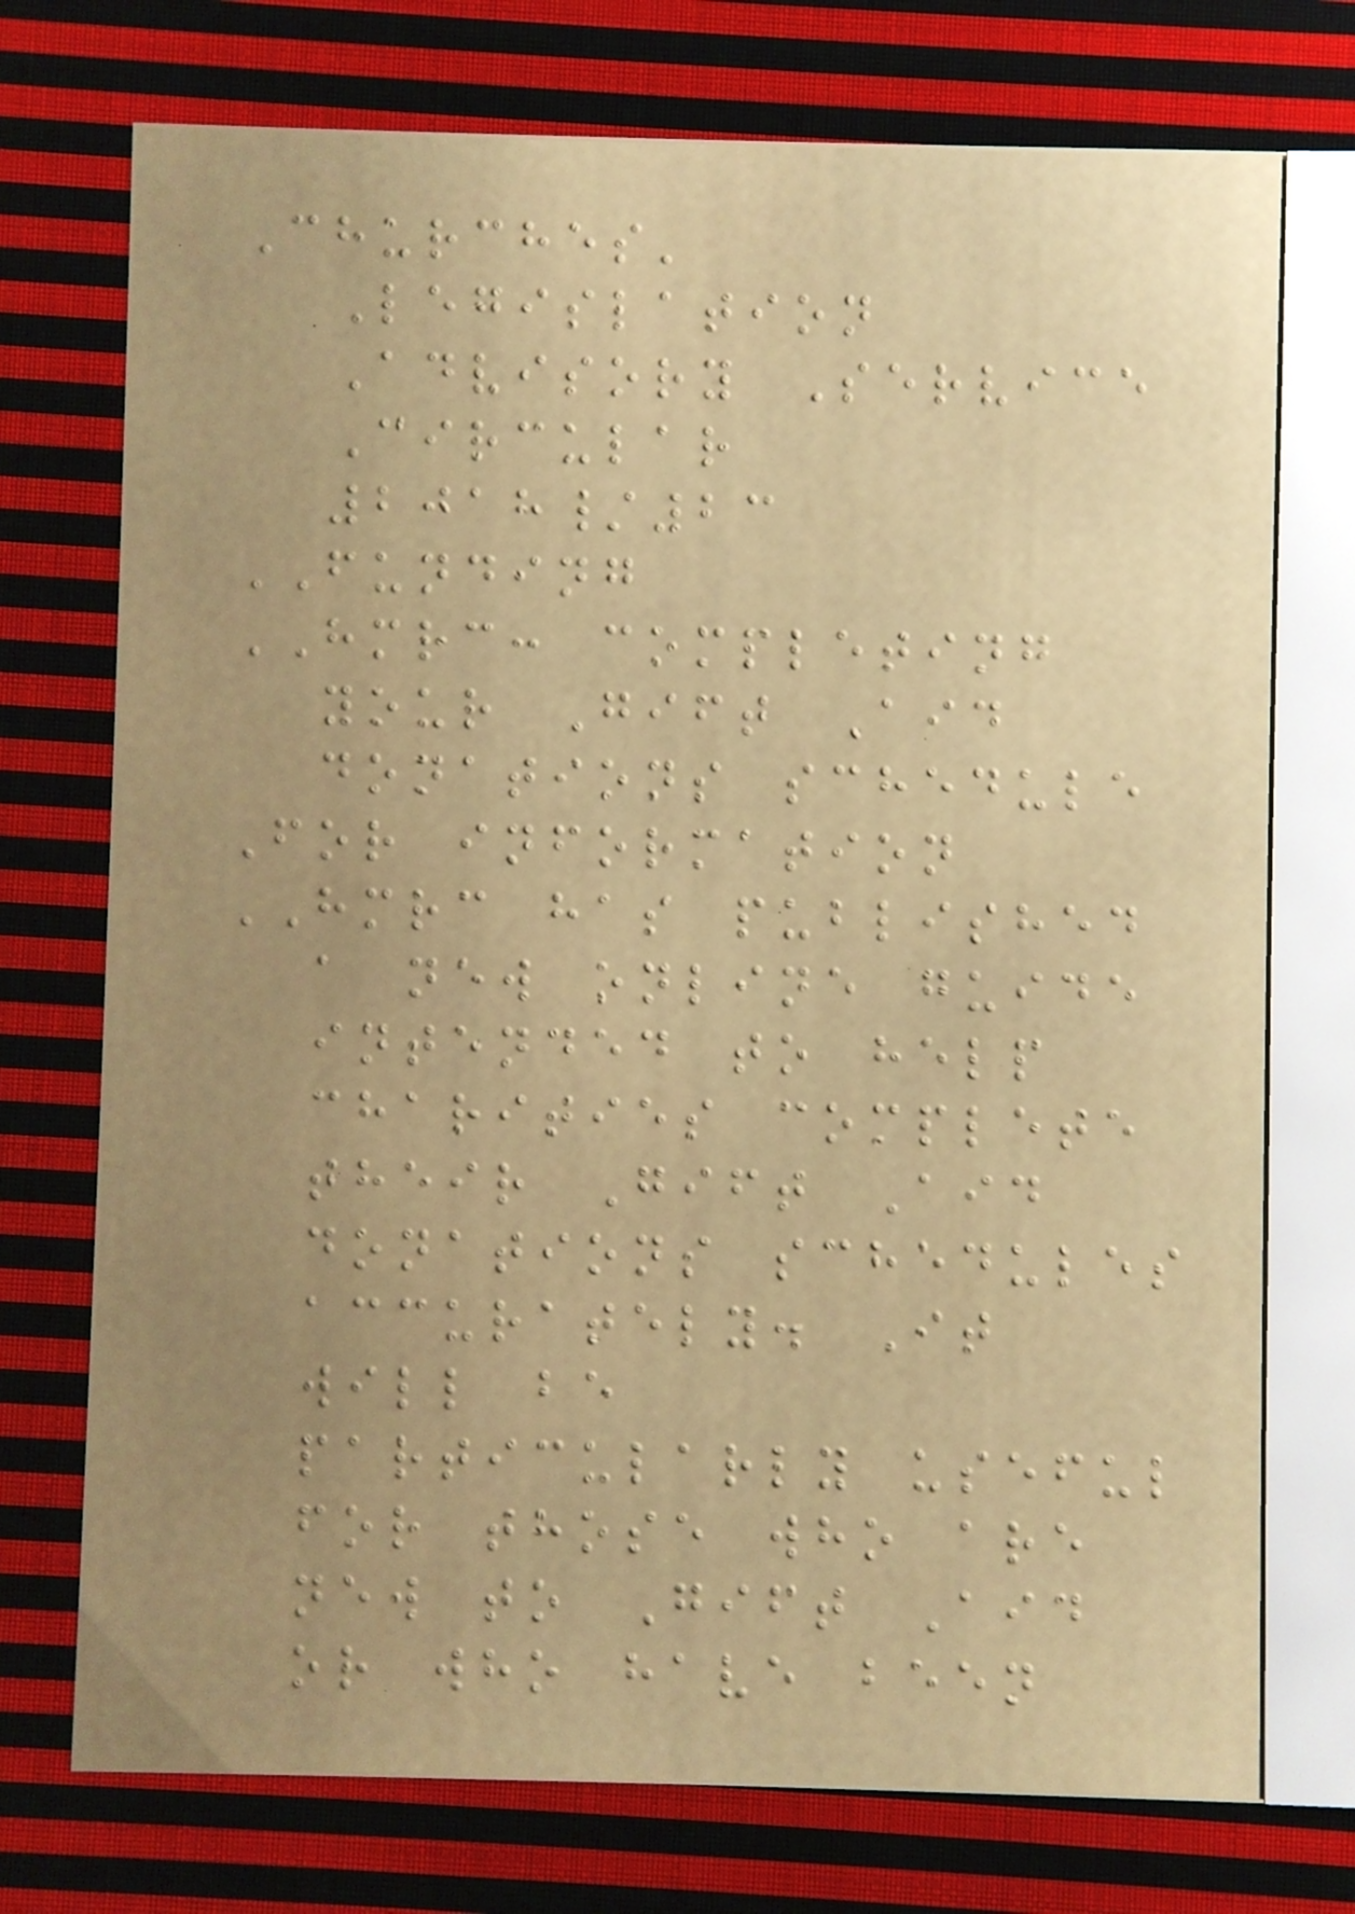Churches'
Legislation
Advisory Service
Circular
2018/23
FUNDING
HMRC: completing
your Gift Aid
donations schedule
For information
HMRC has published
a new online guide
intended to help
charities complete
their Gift Aid
donations schedules
accurately. It
will be
particularly useful
for those who are
new to Gift Aid
or who have been
